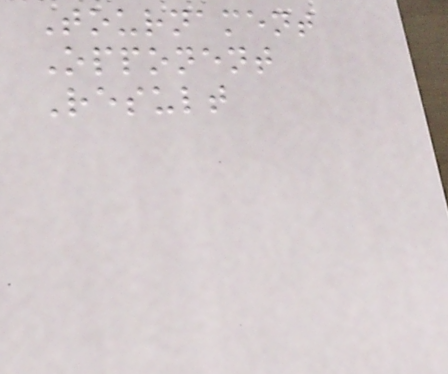Tournament
Opponent
Result
